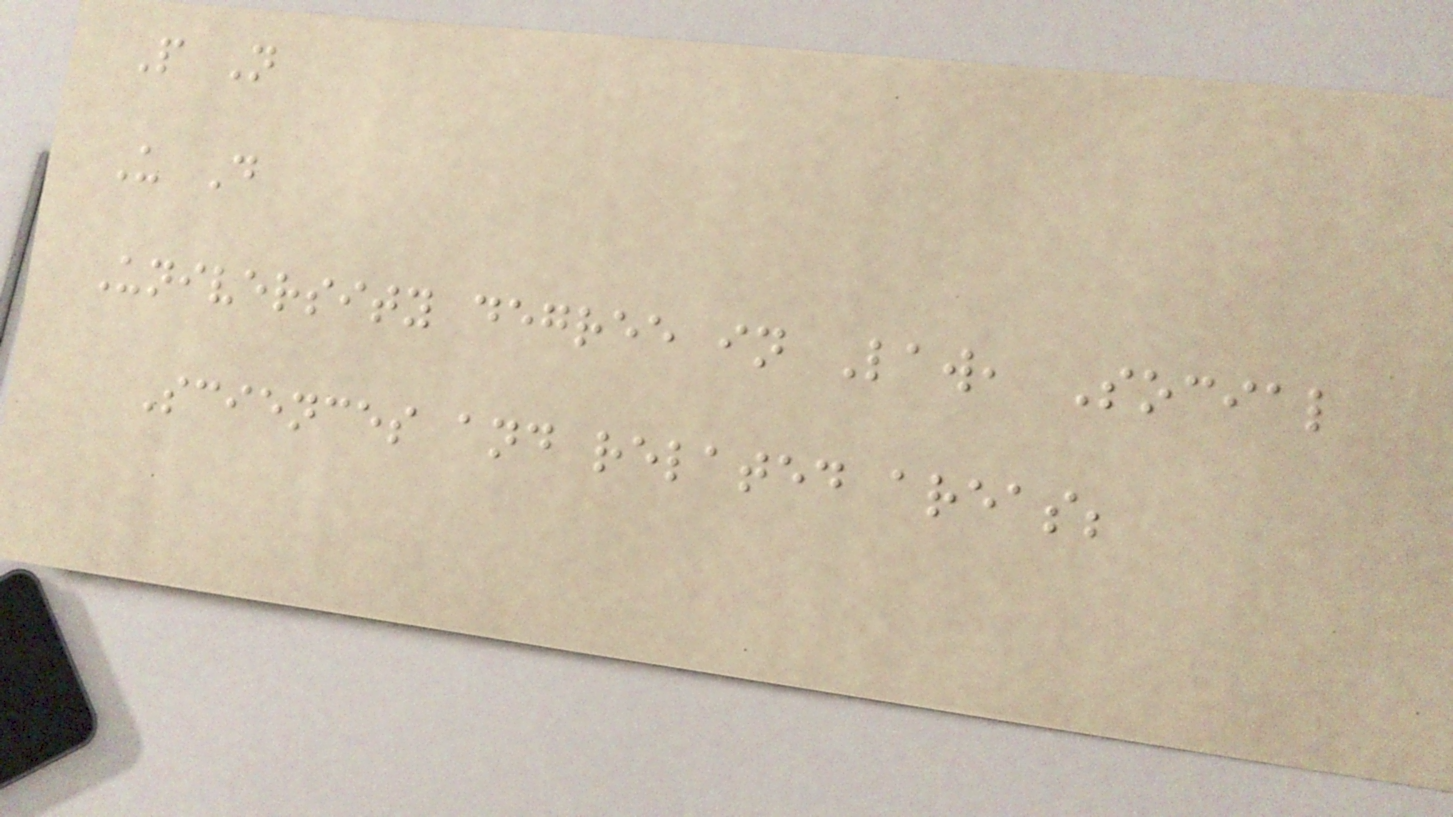P N
U D
University degree in Law, Social
Sciences and related areas;
